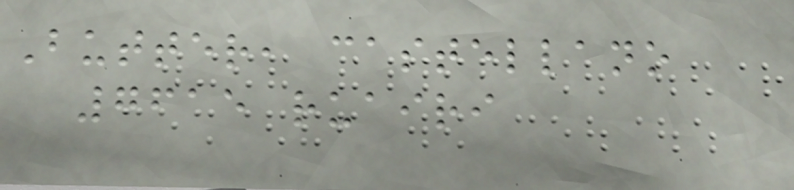Butter, castellano
7615 ruairi
